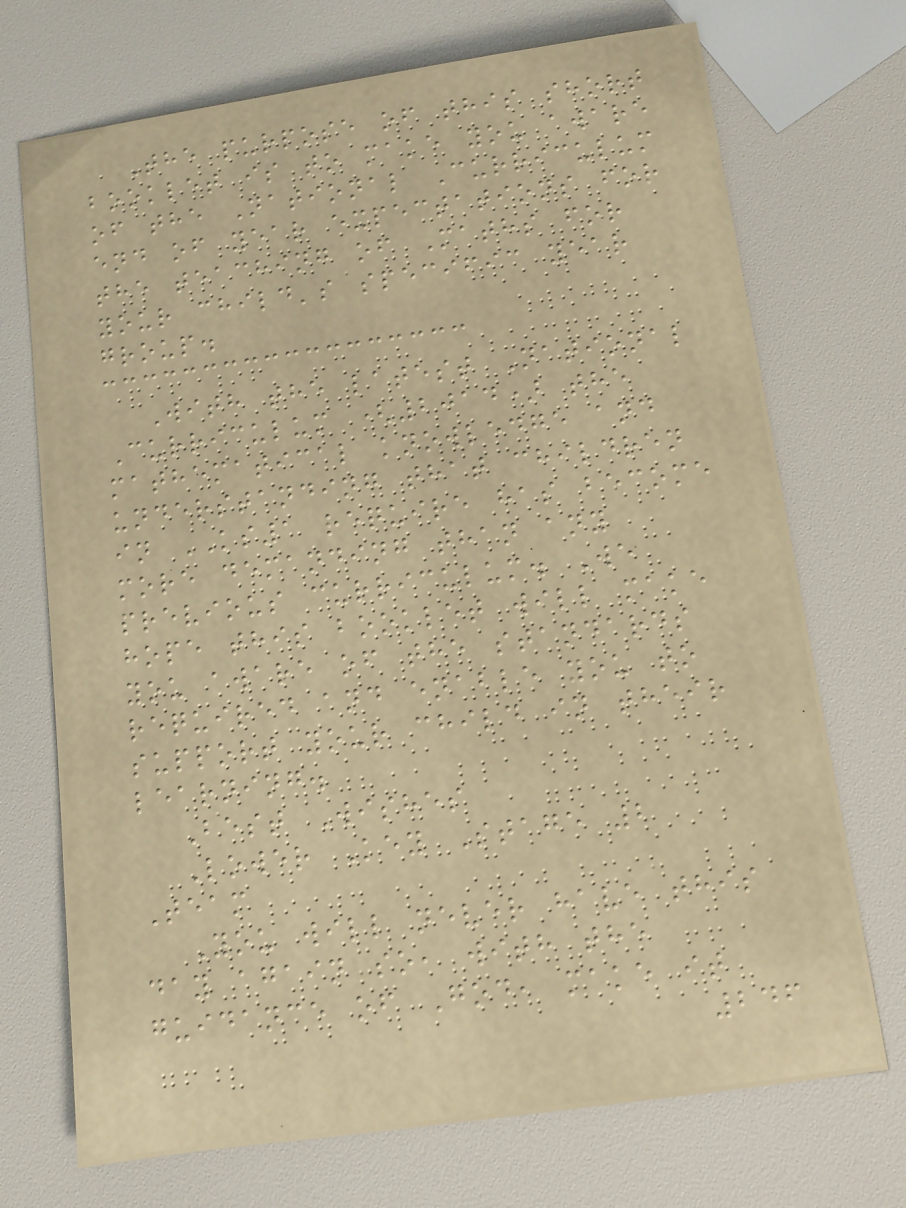The purpose of this short
booklet is to make you aware
of the National Curriculum
end of year expectations for
the teaching of Maths for
your child's specific year
group.
With the latest National
Curriculum (2014) the
mathematical knowledge and
understanding that children
in KS1 require has become
more demanding than any
previous curriculum. We
hope this booklet will make
you aware of the standards
required and enable you to
support your child in their
learning.
Best Wishes
Lower Key Stage 2
Team
You will never have this
day again so, with the
guidance of God, make it
246
